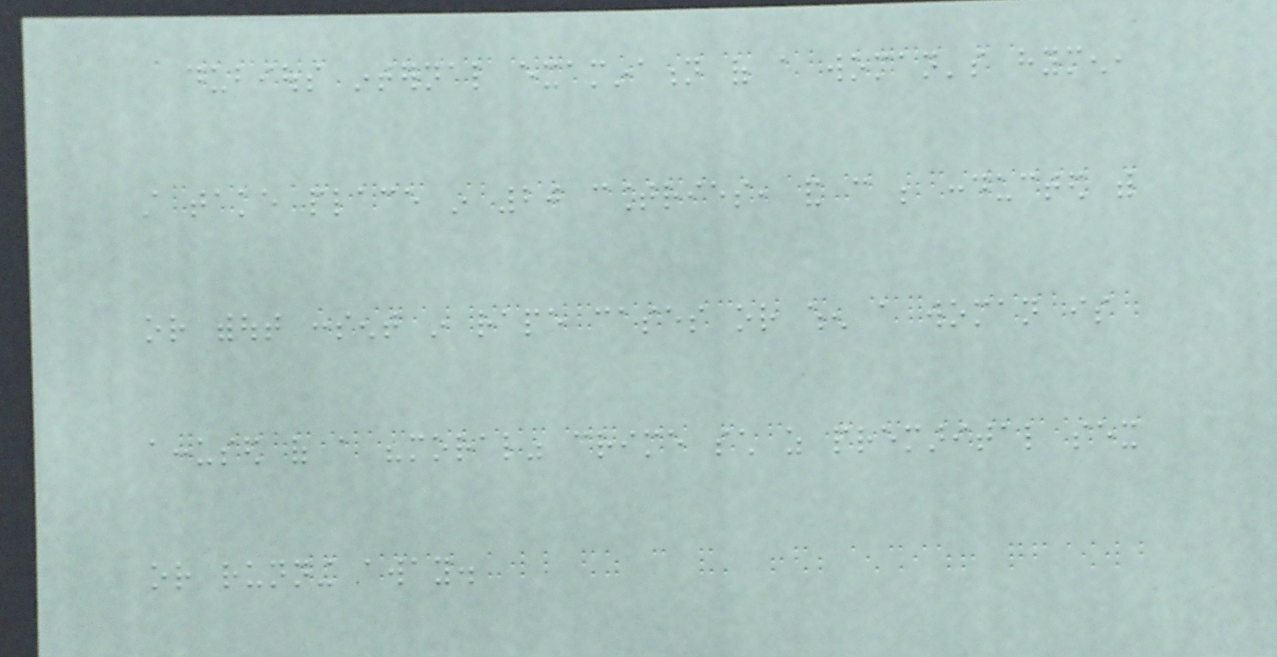dubious internal examination of a woman's hymen,
still take place in 20 countries, and can be conducted with
or without consent in rape cases or when a woman is
accused of a "moral" crime such as premarital sex
or running away.
